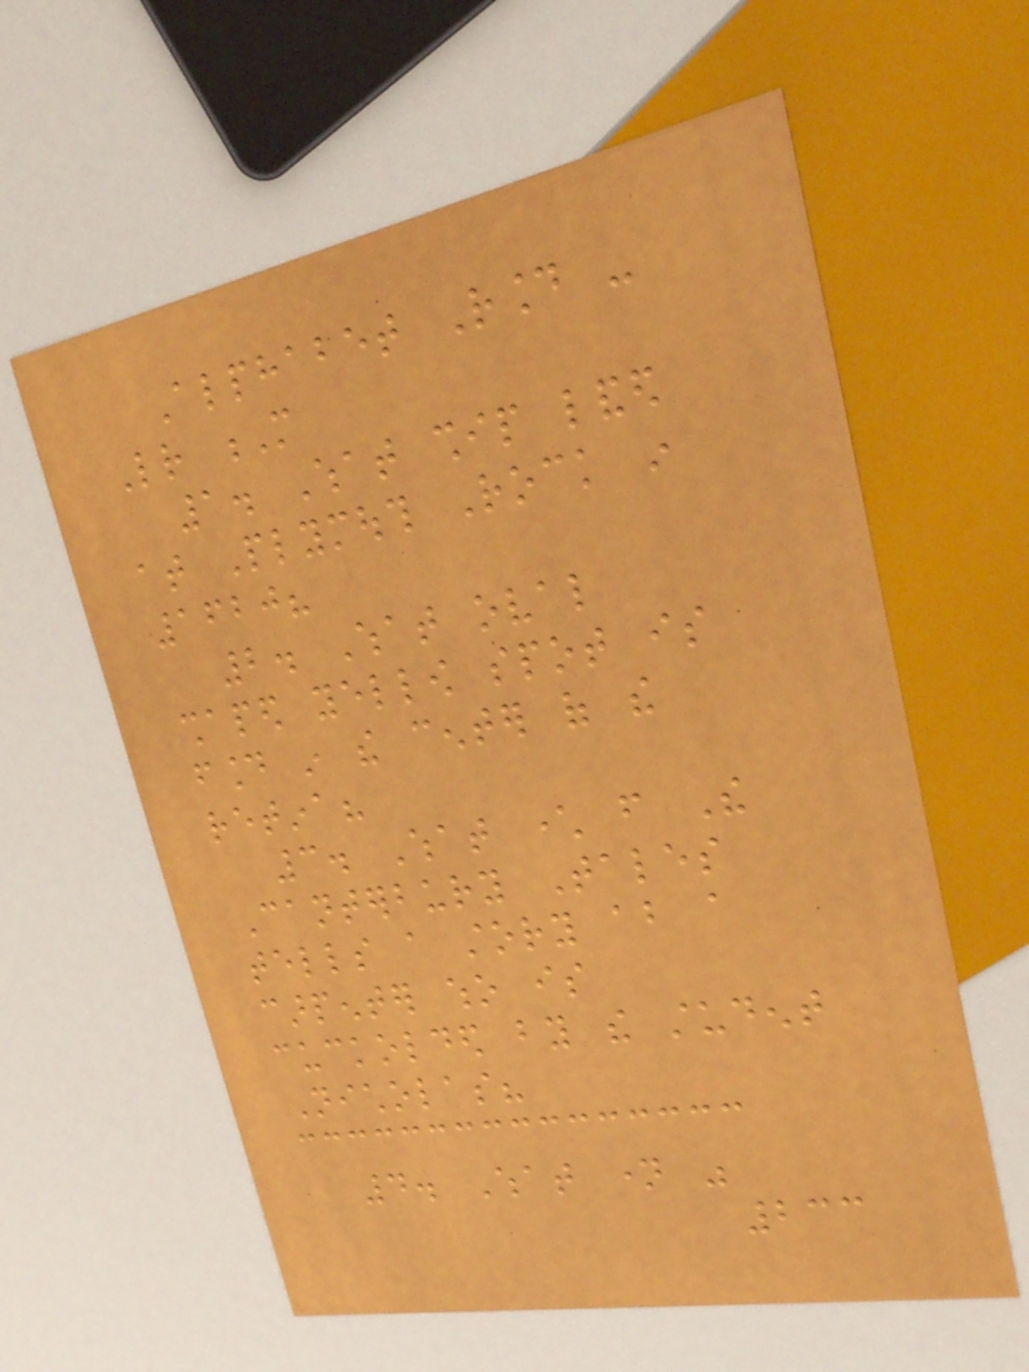Alphabet Round -
Letter M
1. What ship landed
at Plymouth Rock in
1620?
2. What oval
shaped yellow spot is
found in the center of the
retina?
3. What character from The
Canterbury Tales
tells a story about a
carpenter who is
cuckolded by the student
Nicholas?
4. What name was
233
